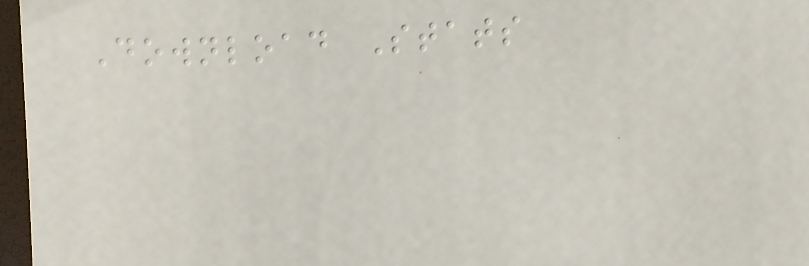Download Stats
